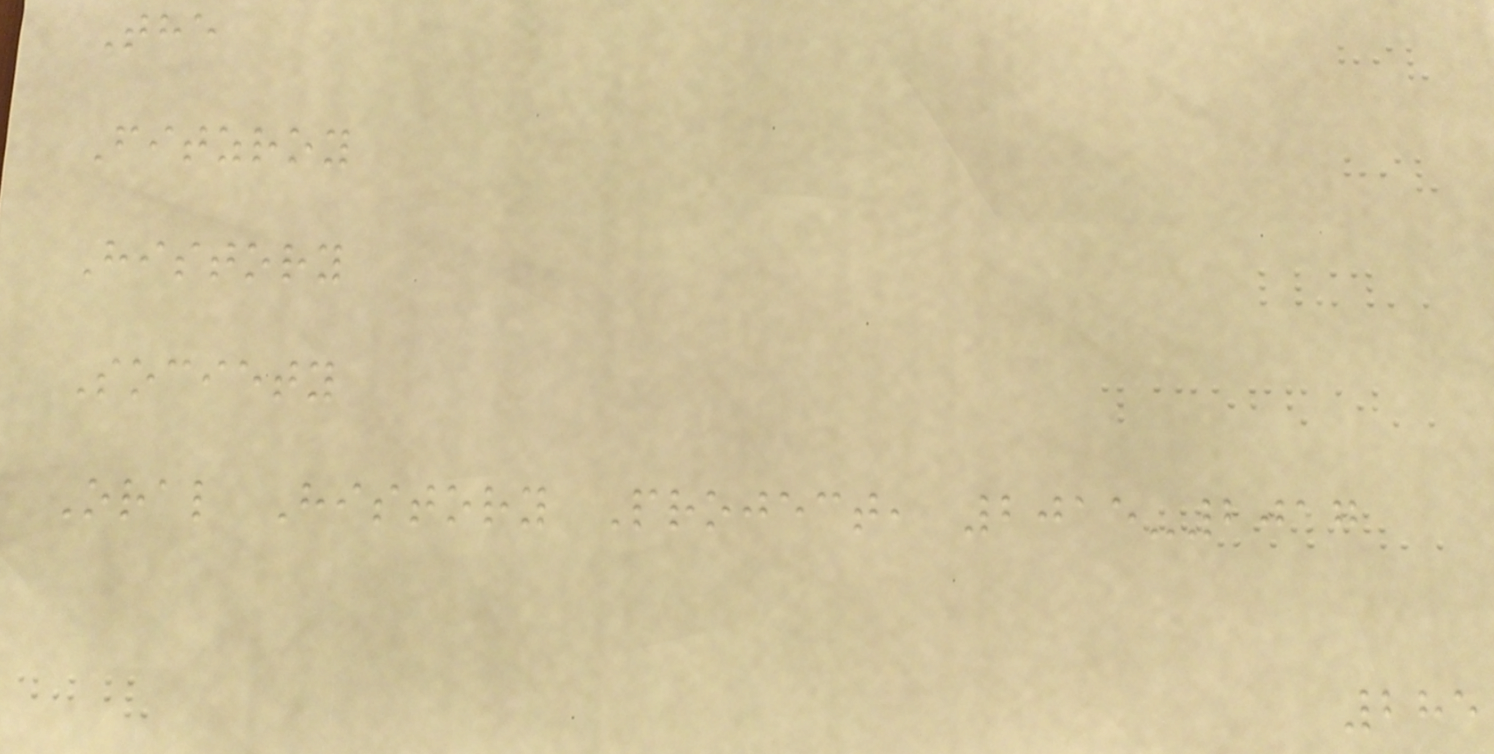The
Fitzroy
History
Society
Oral History Project, 2015-2017
285
